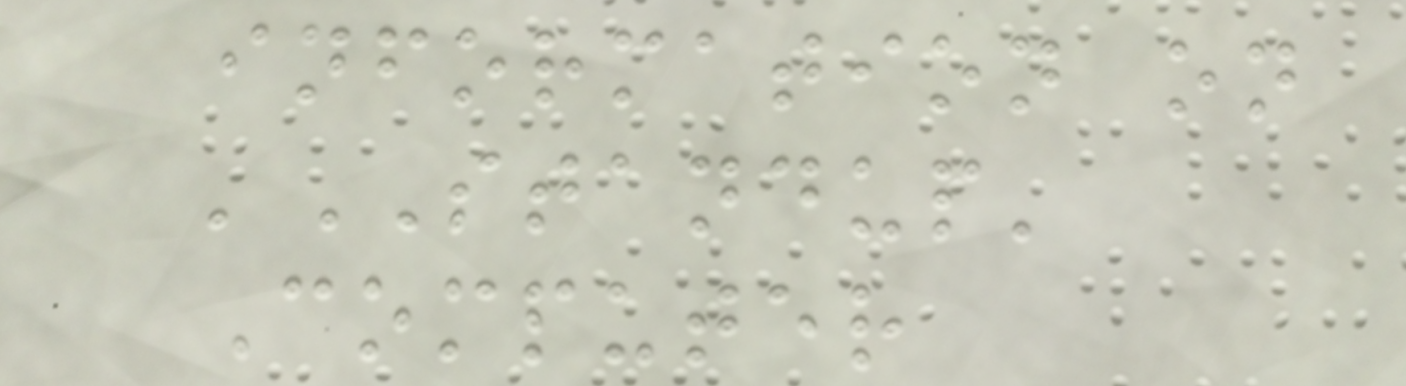information on
'STANDUP'
Computer
